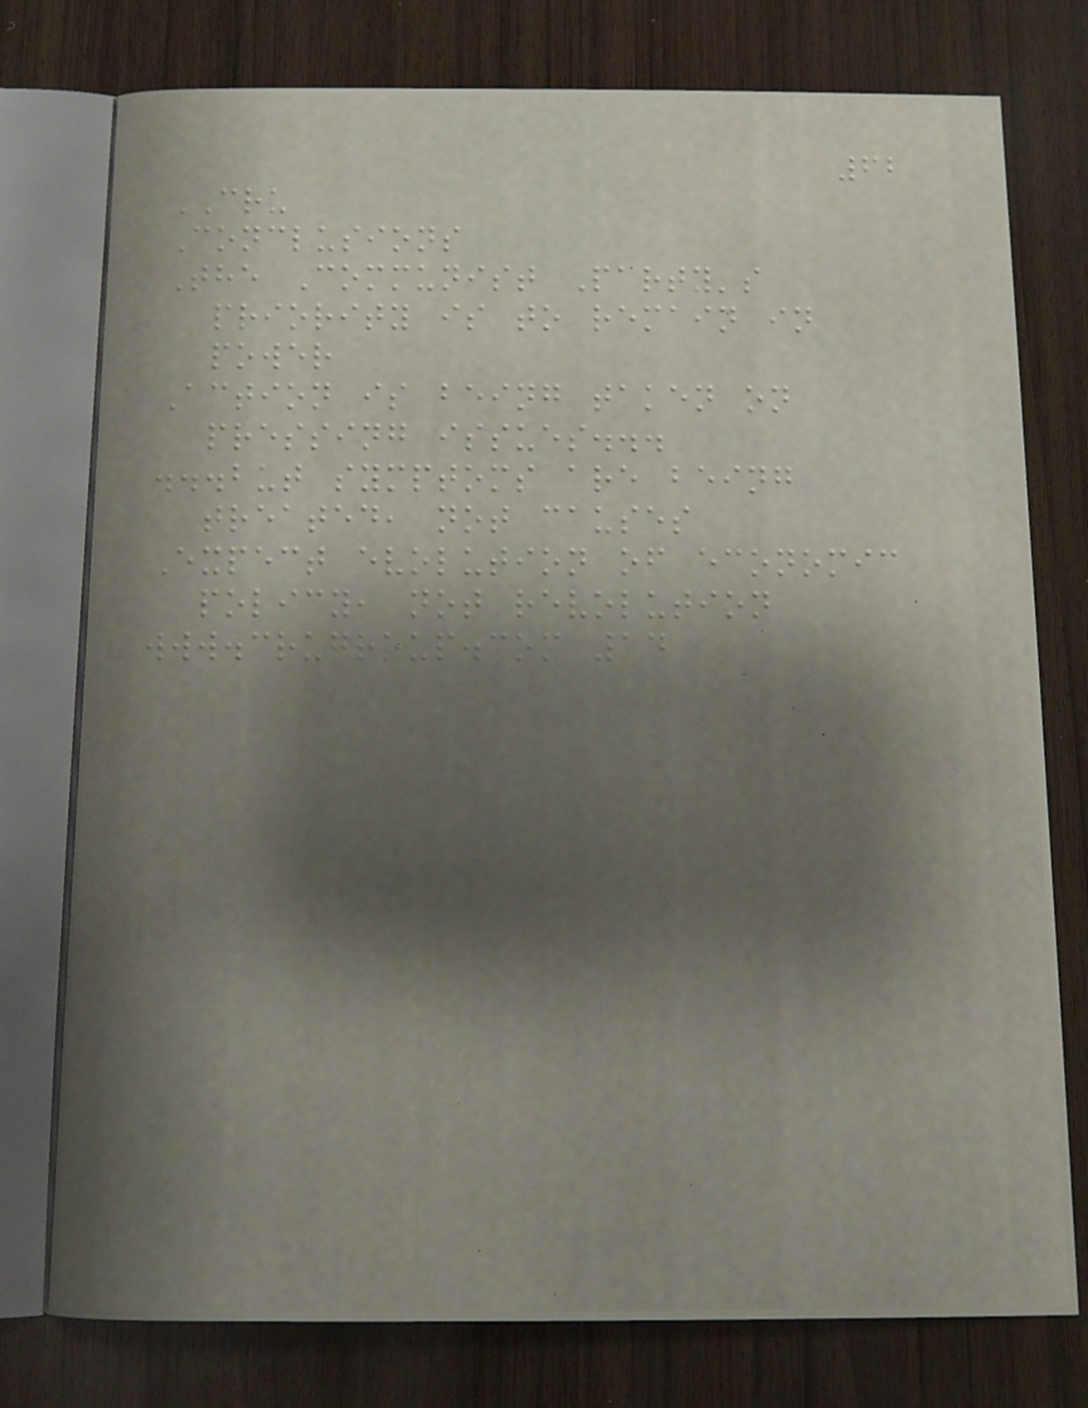62
CRU
Conclusions
The Communist Party's
priority is to remain in
power
Action is being taken on
pressing issues...
...but symptoms are being
treated, not causes
Expect evolution of economic
policy, not revolution
www.crugroup.com 14
